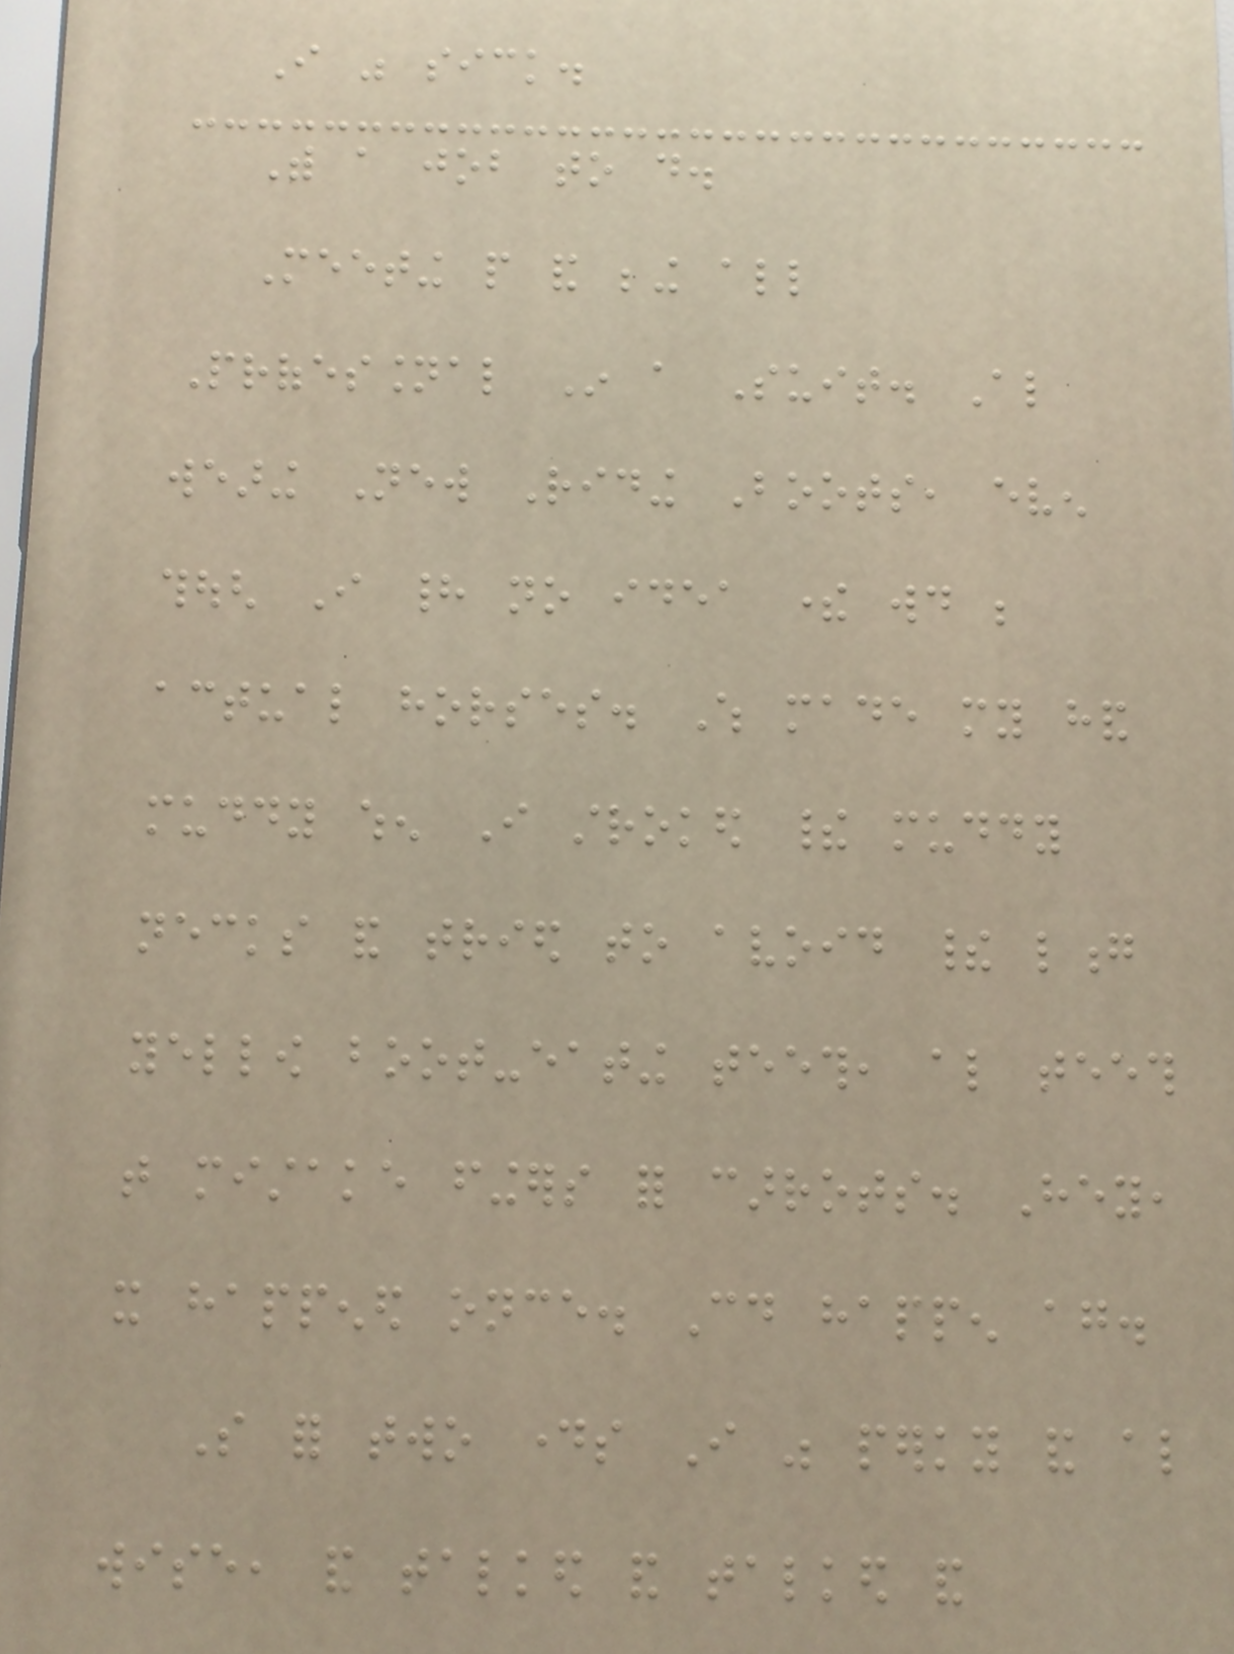I was sick.
With a job to do.
Meeting people and being all
Professional In a Suit. Also
wearing New Riding Boots, even
though I had no idea there would be
actual horses. Which made my hand
muddy when I stroked their muddy
necks and tried to avoid their long
yellow boot-eating teeth, also teeth
that mistake fingers for carrots. Hey,
it happened once. Could happen again.
So for two days I was perky and also
wise, and talked and talked and
